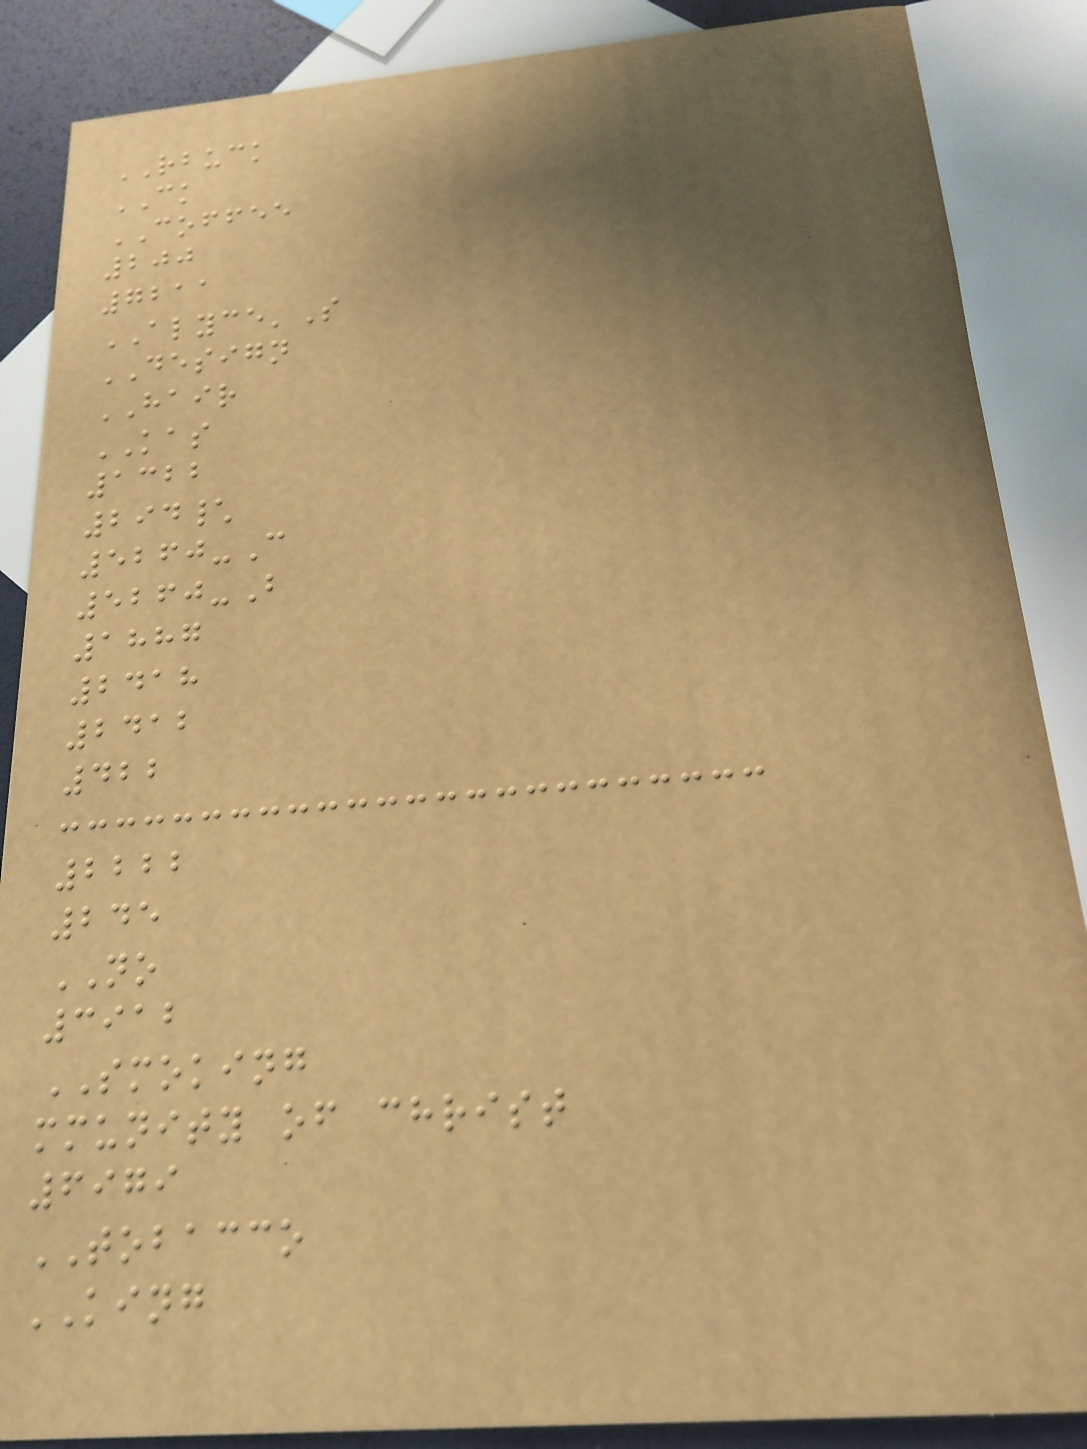RBUCK
CK
COFFEE
200
7211
ALYCE'S
DESIGN
HAIR
KAS
1322
294\
5260-C
5260-B
1887
2418
2412
422
2222
245
NO
3912
SMOKING
mmunity of christ
6979
TOBACCO
KING
